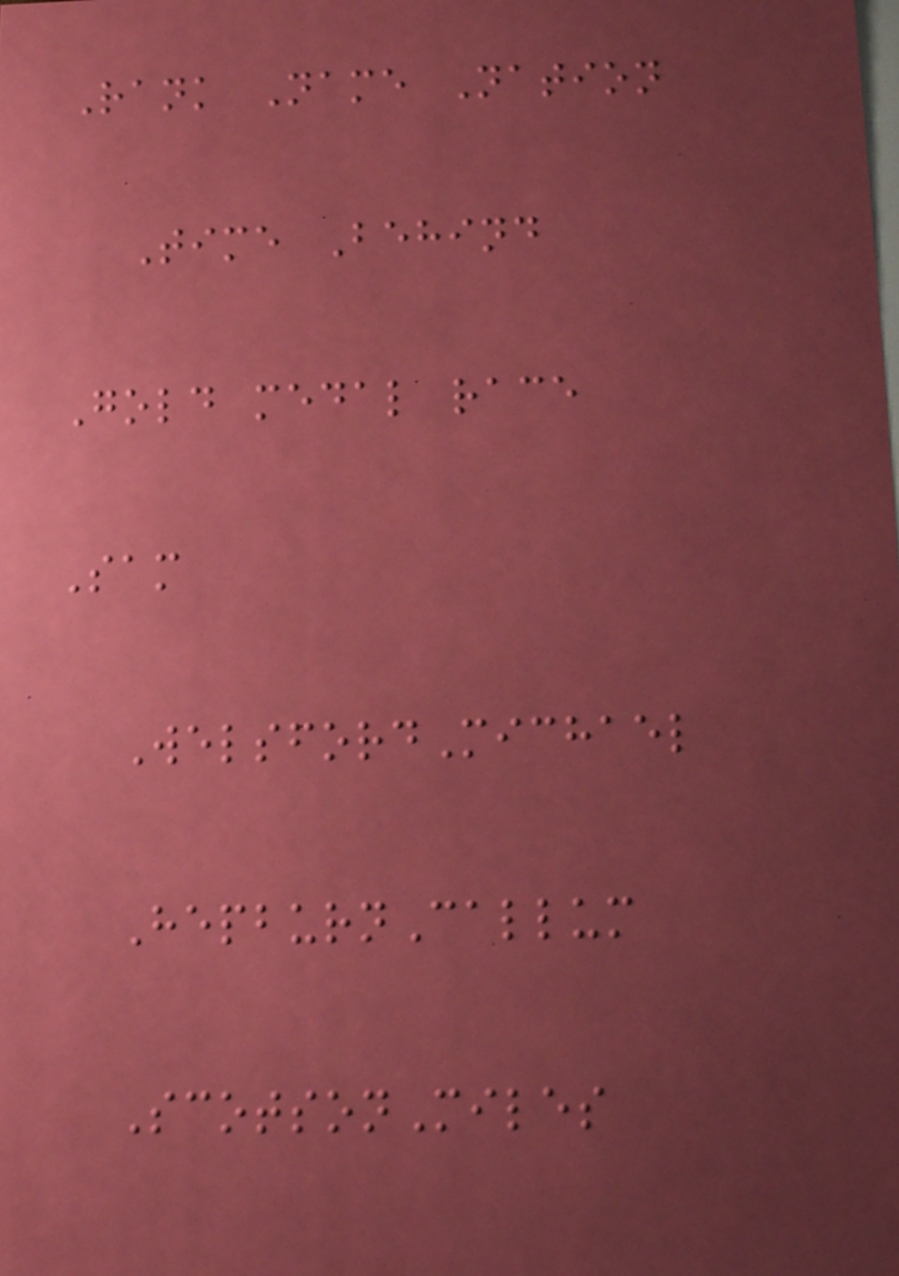Rank Name Nation
Time Behind
Gold medal race
Sam
WelsfordMichael
HepburnCallum
ScotsonMiles
